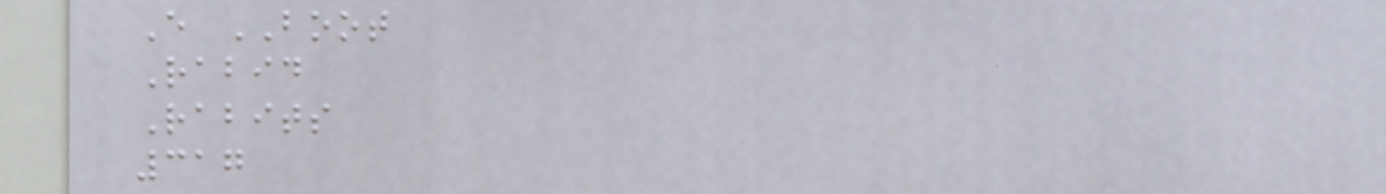E BOOT
Rabid
Rabits
317
